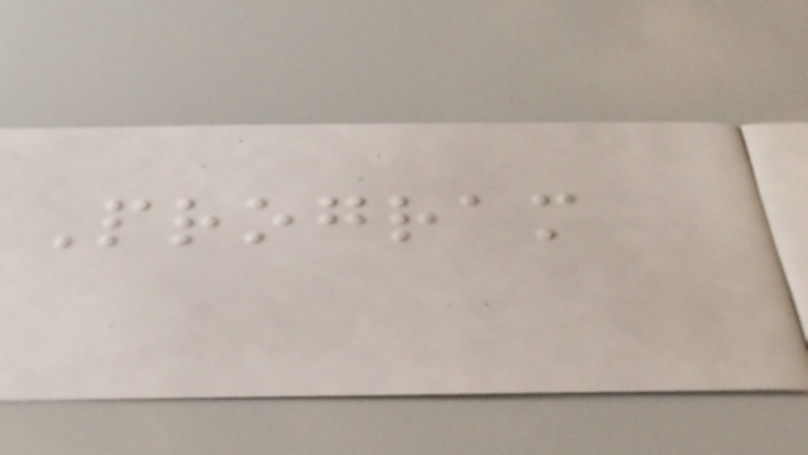Program
